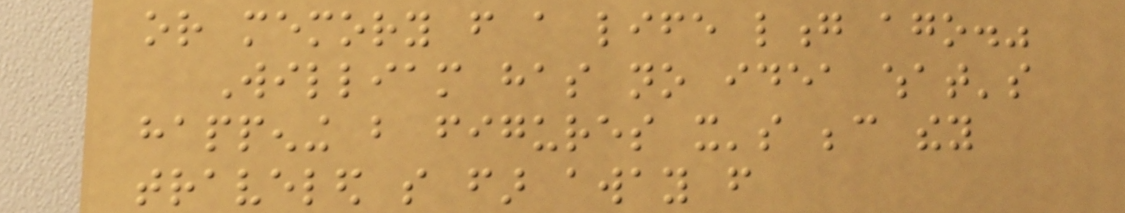or memory from a life long ago."
William has no idea what's
happening but figures it's because they
traveled so far away from
